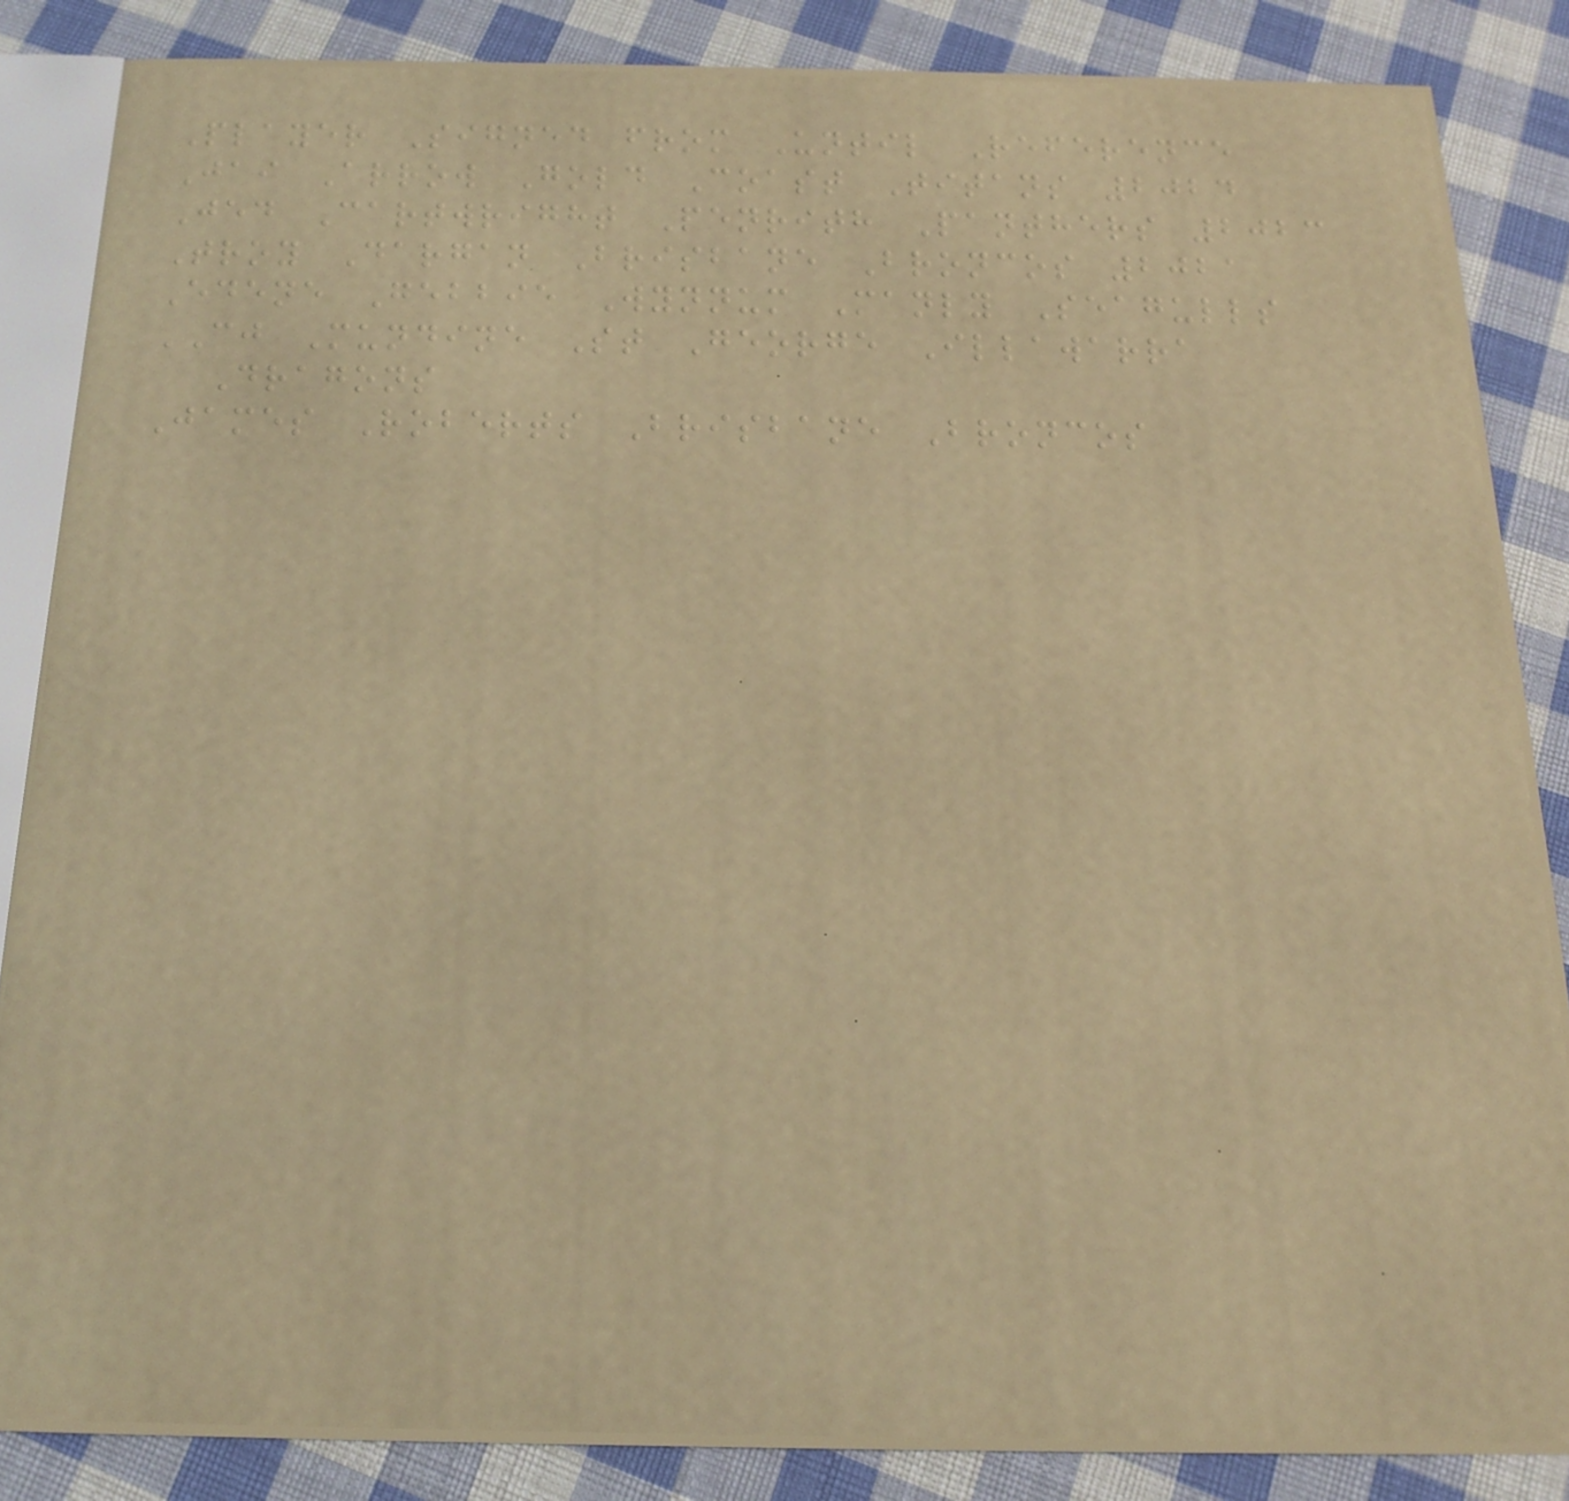Player Signed from Until Reference
Jai Arrow Gold Coast Titans 2024
Jed Cartwright Penrith Panthers 2023
Troy Dargan Brisbane Broncos 2021
Edene Gebbie Wynnum Manly Seagulls
CJ Mundine St George Illawarra
Dragons
James Roberts Brisbane Broncos
